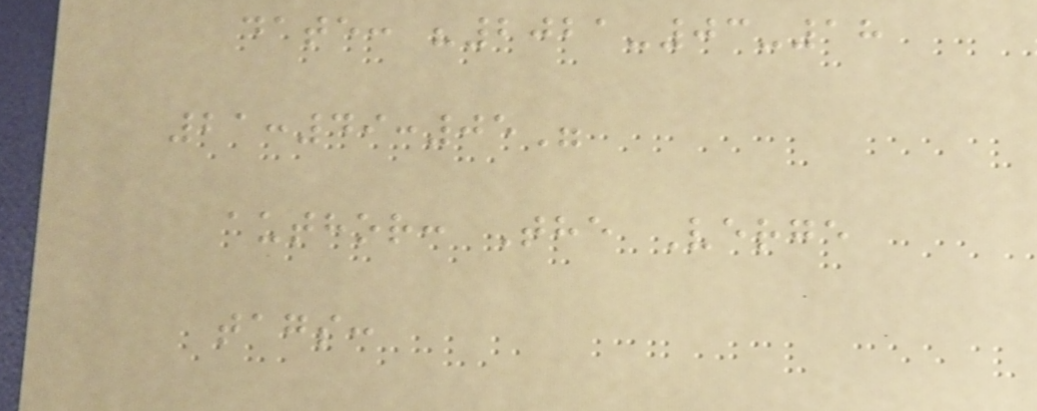date: "2021-03-18
21:49:05"
author: The Verge
tags:
